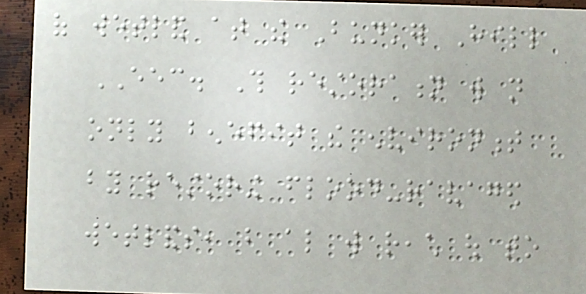of wetland at the Bunker Hill
EEC. This restoration will not
only benefit the environment
by restoring flood-ravaged
wetlands, but also will reach out to
